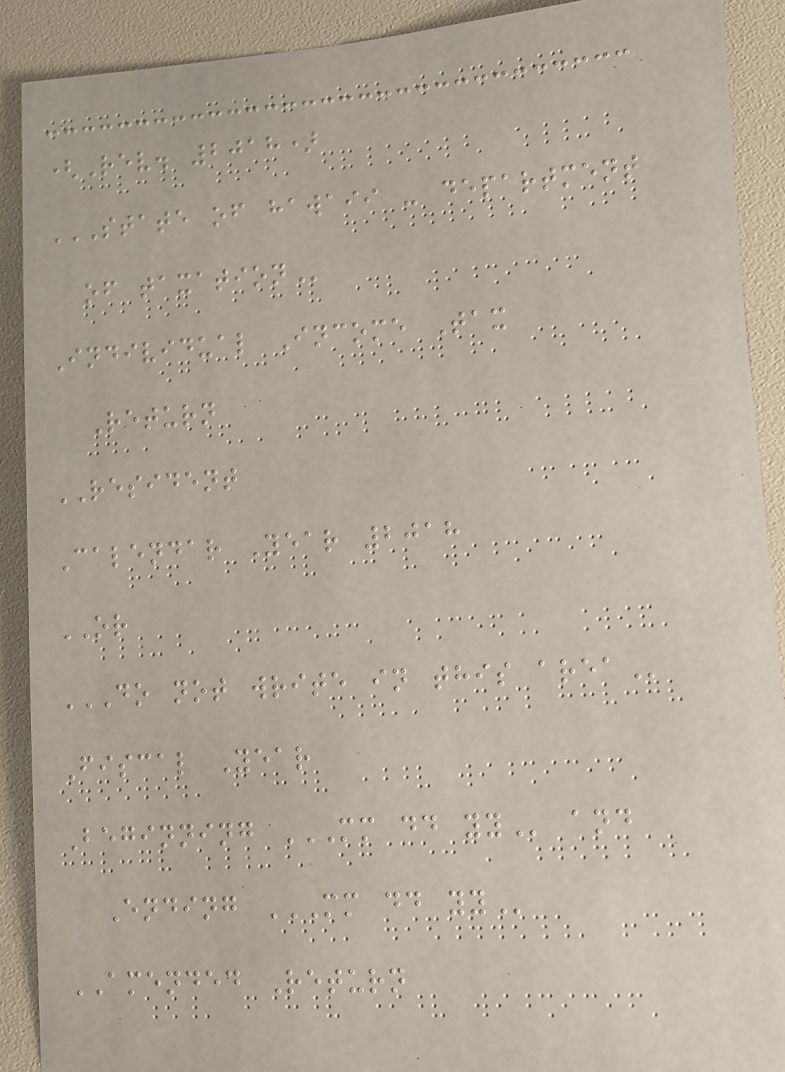(Rev. 2018)
STATE OF HAWAII - DEPARTMENT
OF TAXATION
Individual Income Tax
Return
RESIDENT
Calendar Year 2018
OR
DO NOT WRITE IN THIS AREA
Fiscal Year
Beginning MM DD YY and
Ending MM DD YY
AMENDED Return
